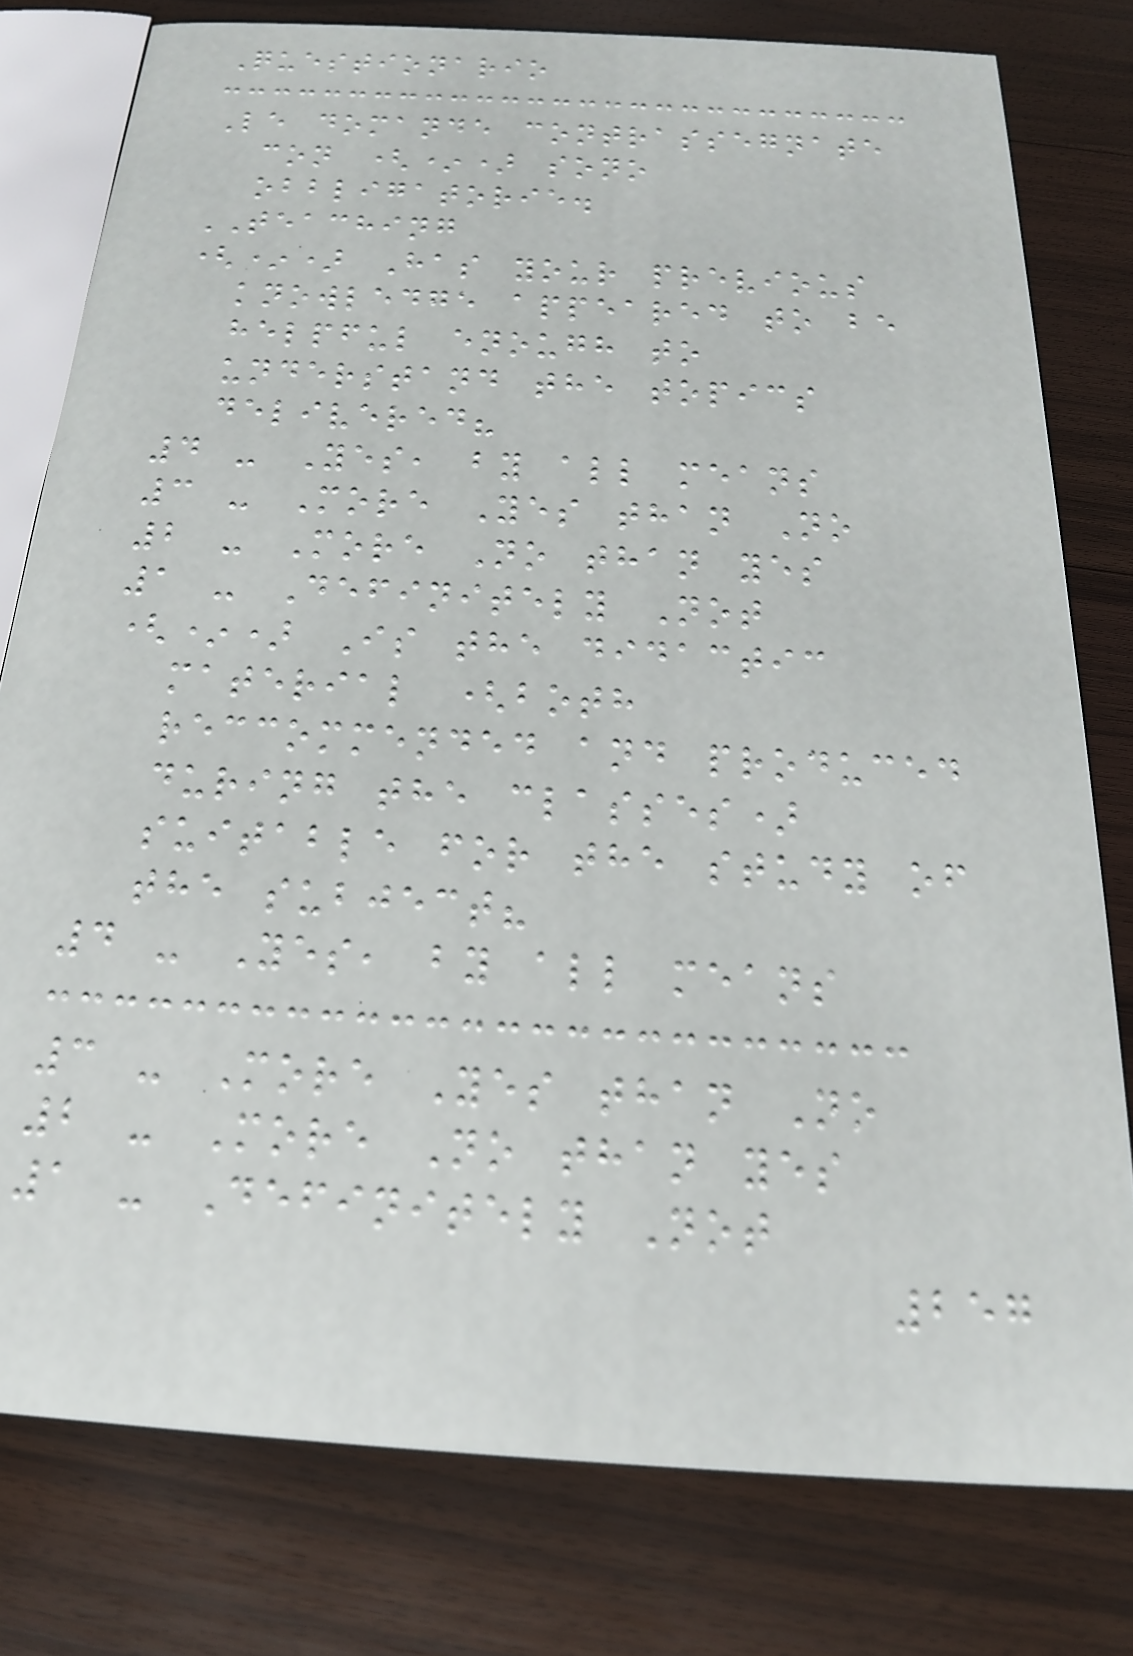Questionario
Le domande contrassegnate
con (*) sono
obbligatorie.
TEACHING
(*) Has your previous
knowledge appeared to be
helpful enough to
understand the topics
delivered?
4 - Yes, by all means
3 - More Yes than No
2 - More No than yes
1 - Definitely Not
(*) Is the didactic
material (both
reccommended and produced
during the classes)
suitable for the study of
the subject?
4 - Yes, by all means
3 - More Yes than No
2 - More No than yes
1 - Definitely Not
257
